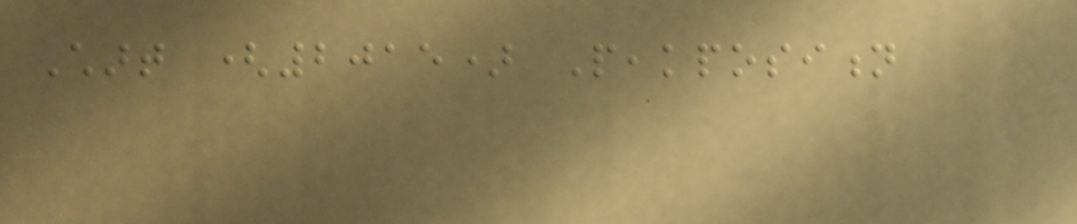Chart (2015) Peakposition
